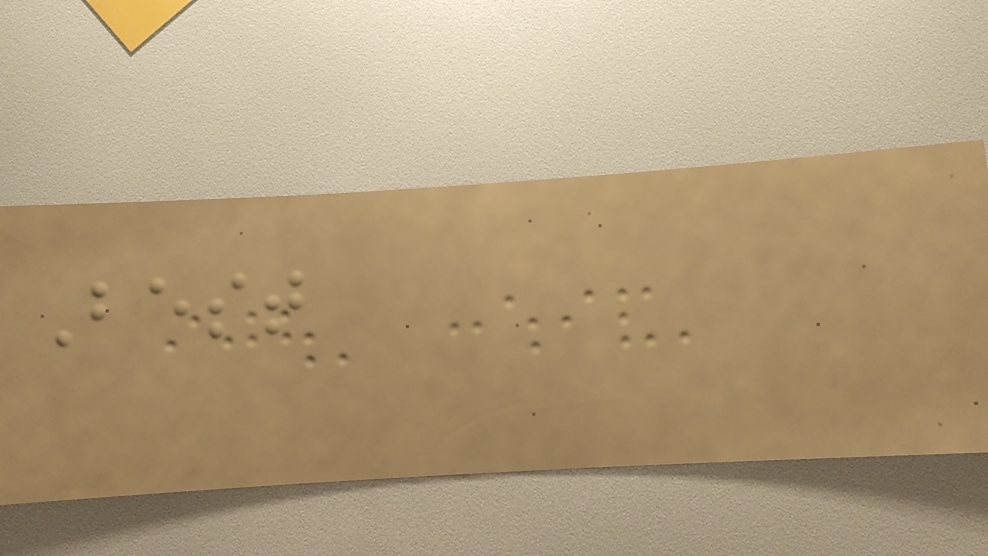Best
